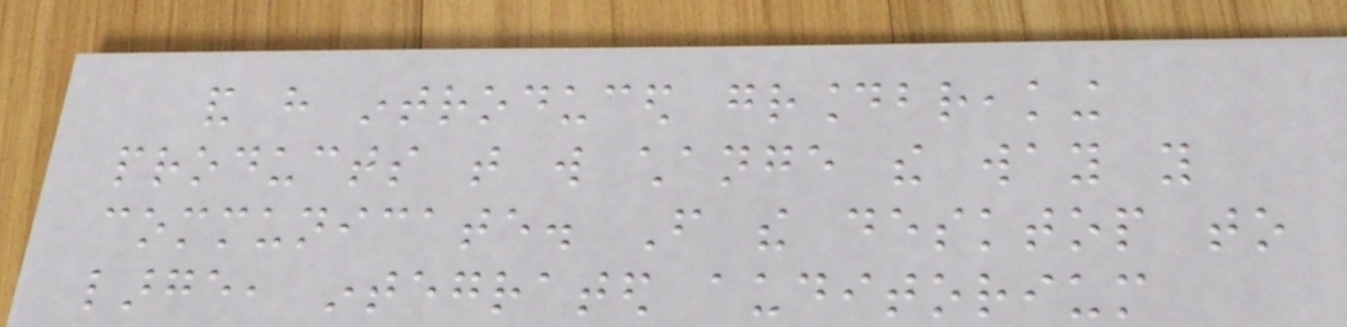and have introduced groundbreaking
products that will change the way you
communicate. From the desktop to
large, integrated auditorium
